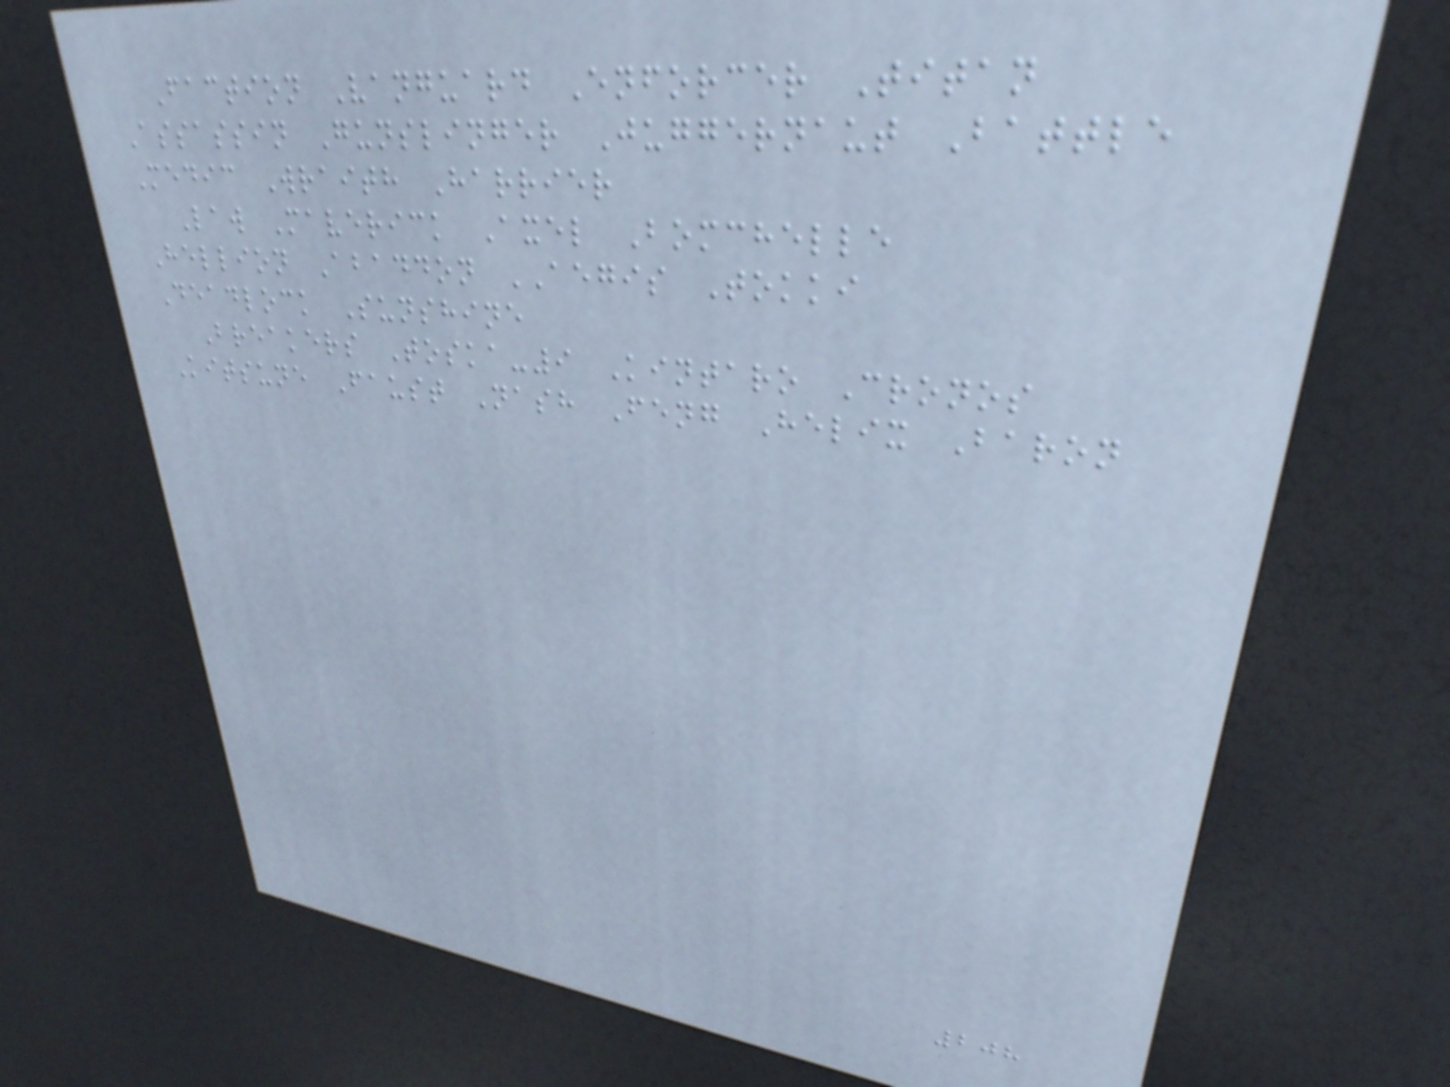Faction Vanguard Enforcer Titan
Assassin Gunslinger Juggernaut Battle
Medic Wraith Harrier
Law Maverick Axel Bomchelle
Hellion Abaddon AEGIS Tokki
Deadlock Sunshine
Breakers Toska-9 Kintaro Cronos
Kitsune Faust Nash Feng Helix Baron
208
